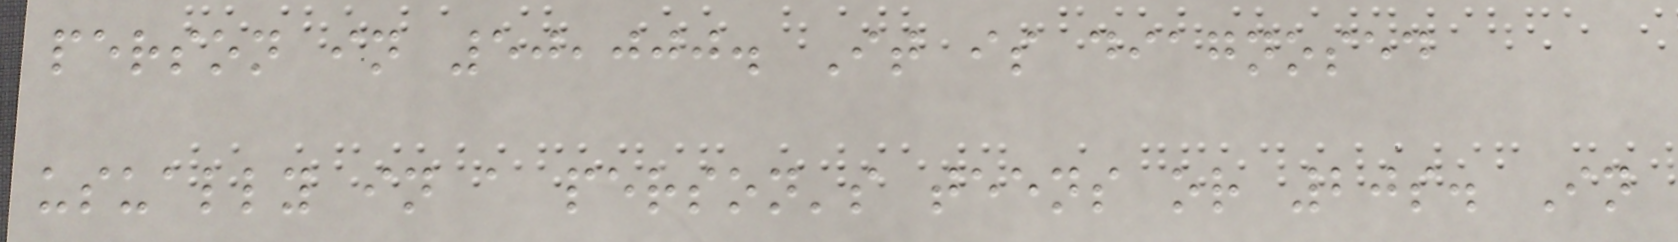person in 50,000. It is diagnosed
usually in a person's teens or 20s. In
